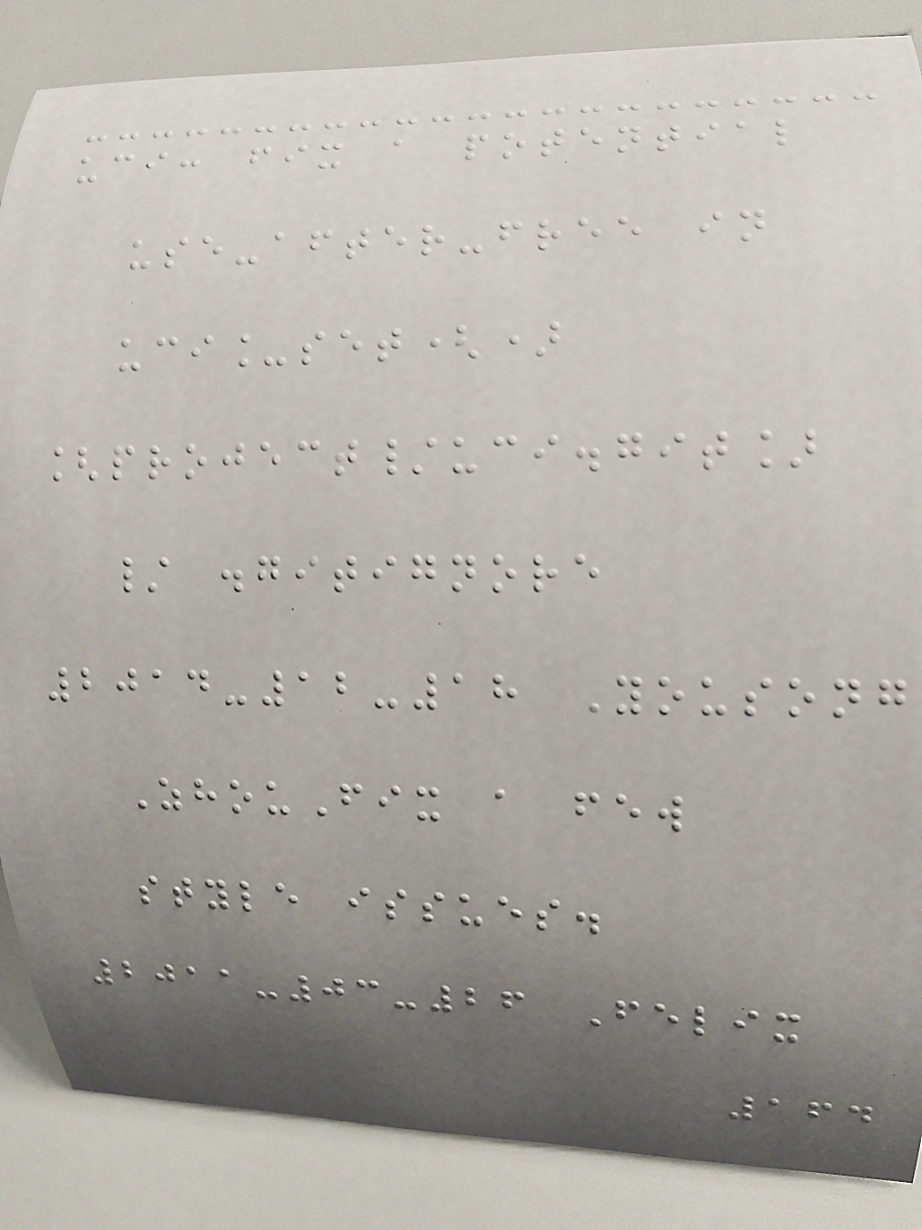uci: fix a potential
use-after-free in
uci_set()
[project/uci.git]
/ .gitignore
2014-12-18 Yousong
ZhouFix a few
style issues.
2011-03-26 Felix
164
